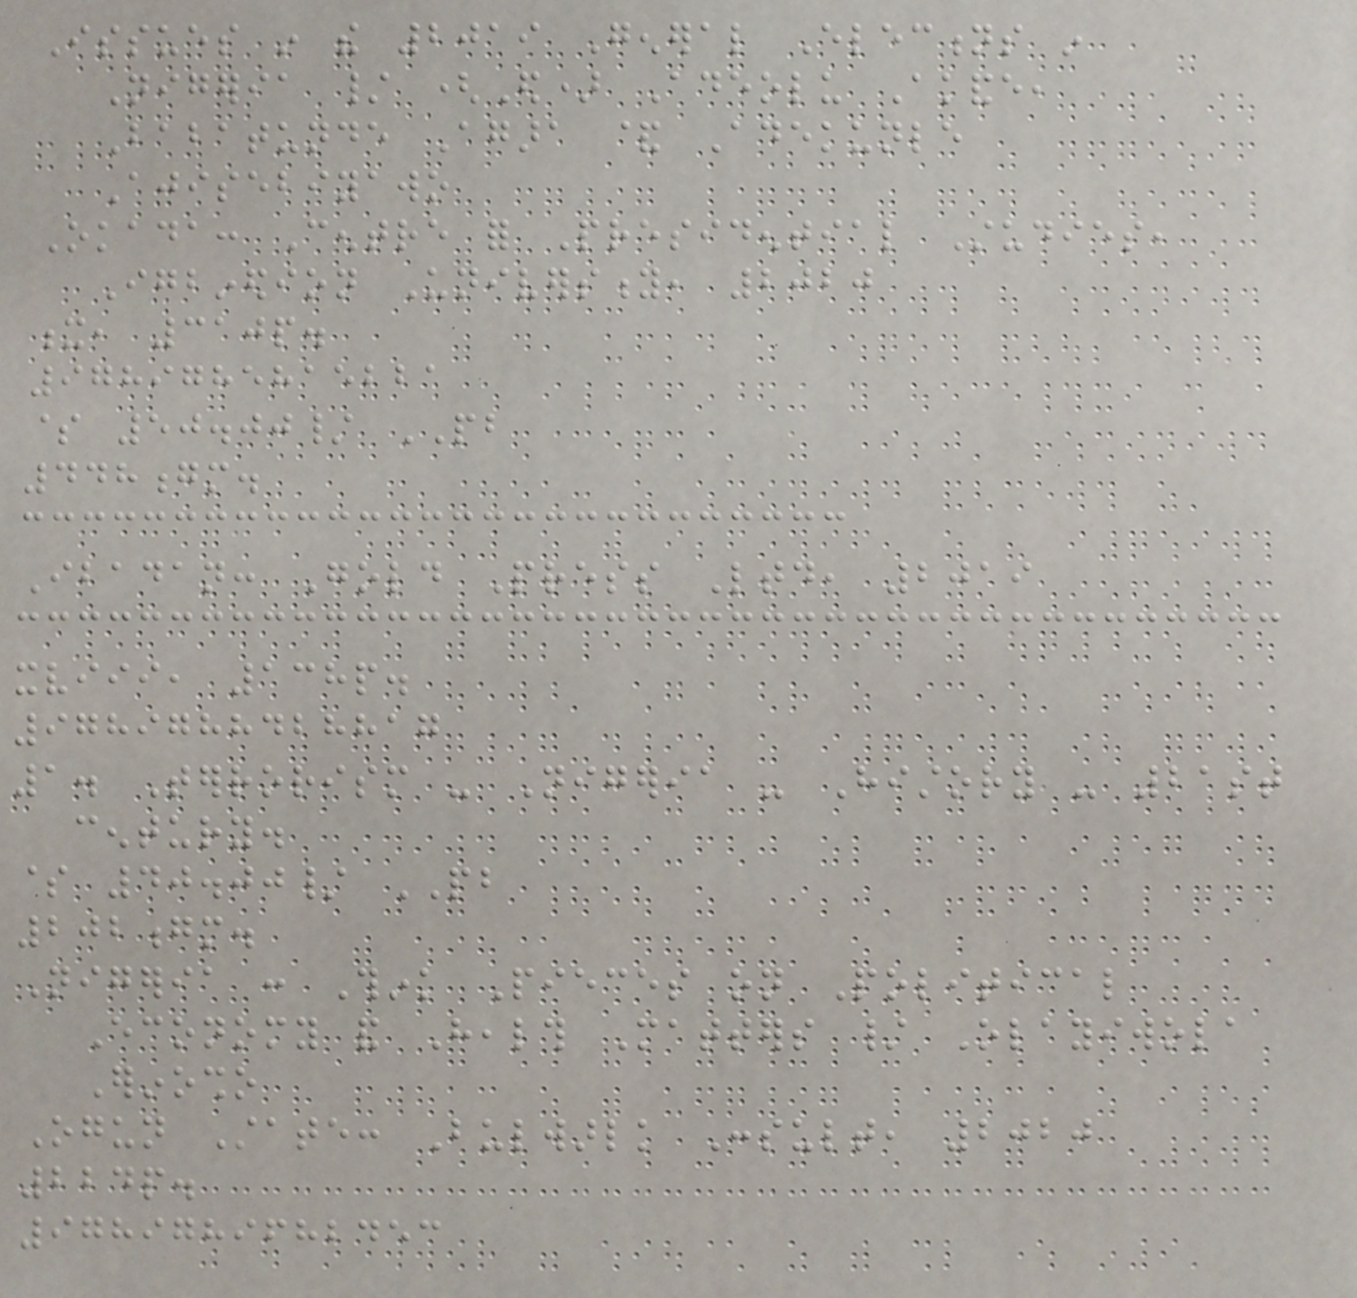Issues in the 2019 General Elections in
Nigeria / (Ed) Adeolu Akande,
Babatunde Agara & Adekunle
Ajisebiyawo
Okada: Centre for Presidential Studies,
Igbinedion University, 2020
x, 310p.
9789785815221
$ 50.00/ PB
448gm.
Ibadan: Gold Press Ltd, 2019
xviii, 138p.
9789788428817
1. Terrorism - Nigeria - History - 21st
century.
$ 40.00/ PB
202gm.
Nigeria : Think Pieces on Political
Economy and Health Matters / Olayiwola
Erinosho
Ogun State: Bulwarlk Consult, 2020
224p.
9789789682453
